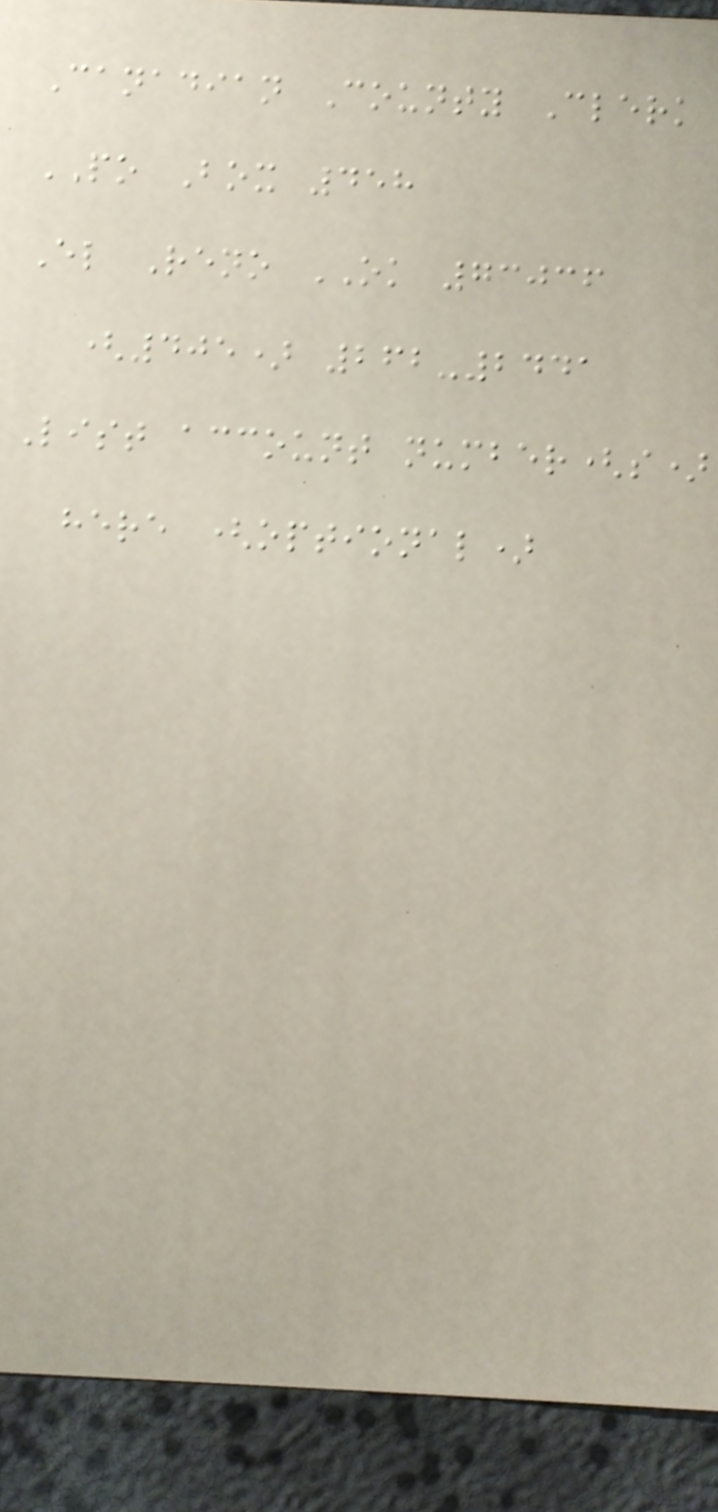Canadian County Clerk
PO Box 458
El Reno OK 73036
(405) 262-2441
List account number(s)
here (optional)
